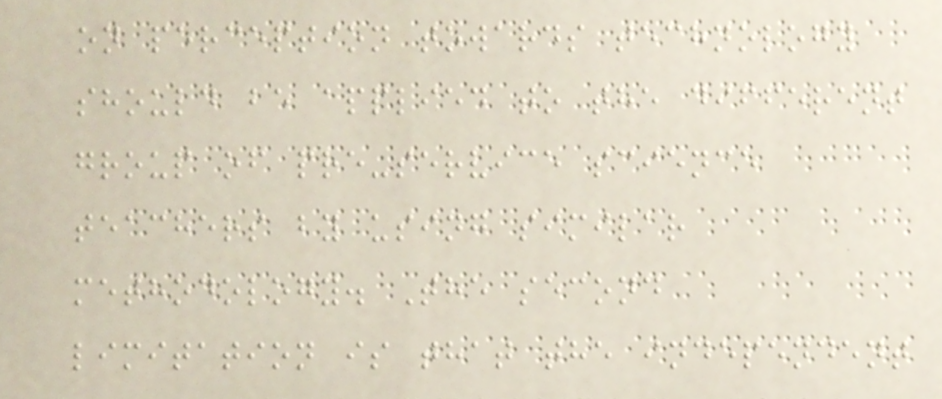on perception towards technology
should be applied to the different
group of pre-service science
teachers by using similar
methodology. The second
limitation is that the independent
